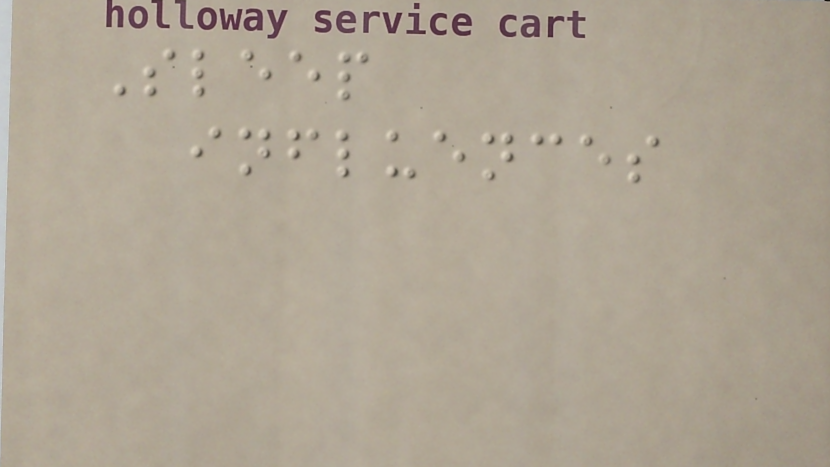Sleep
influences
